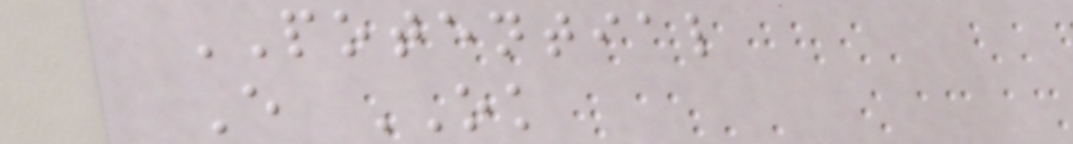POTENTIAL
E OK
